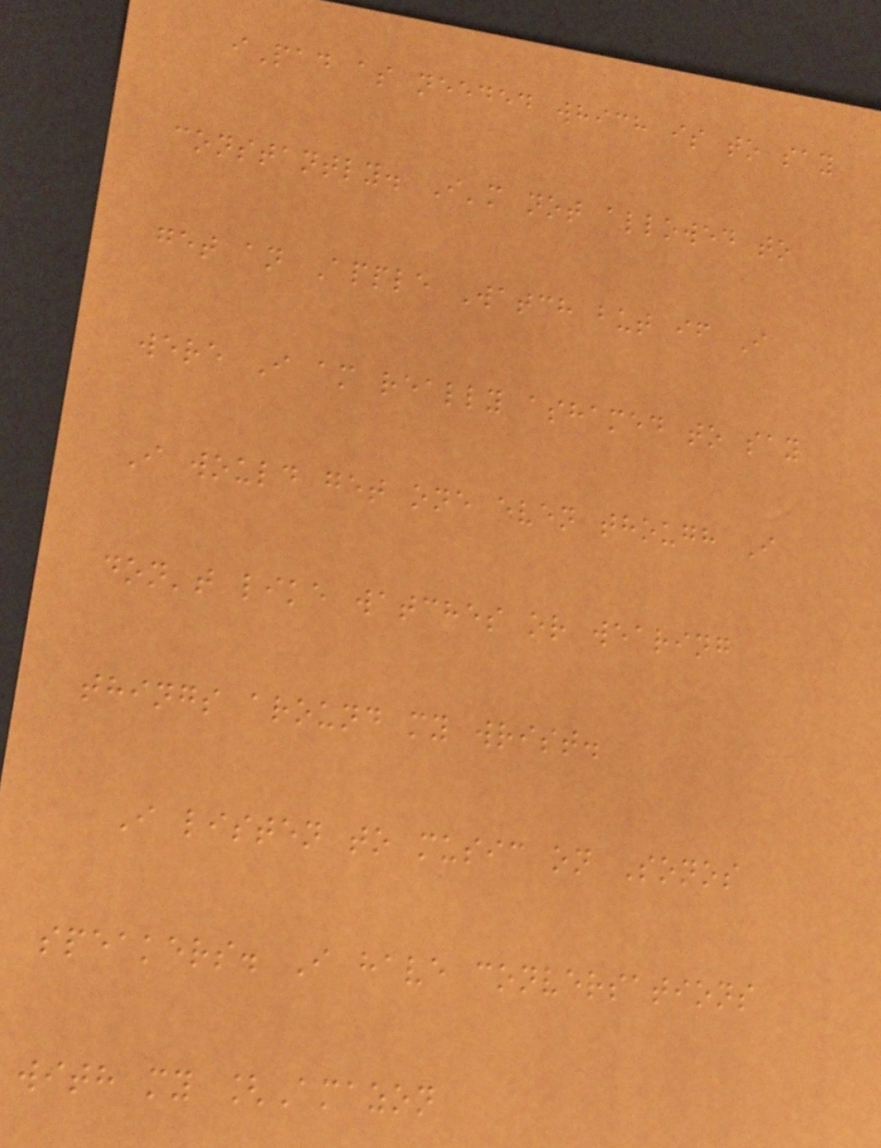iPad as needed which is to say
constantly. I'm not allowed to
get an Apple Watch but if I
were I am really ashamed to say
I would get one even though I
don't like watches or wearing
things around my wrist.
I listen to music on Sonos
speakers. I have conversations
with my [Amazon
